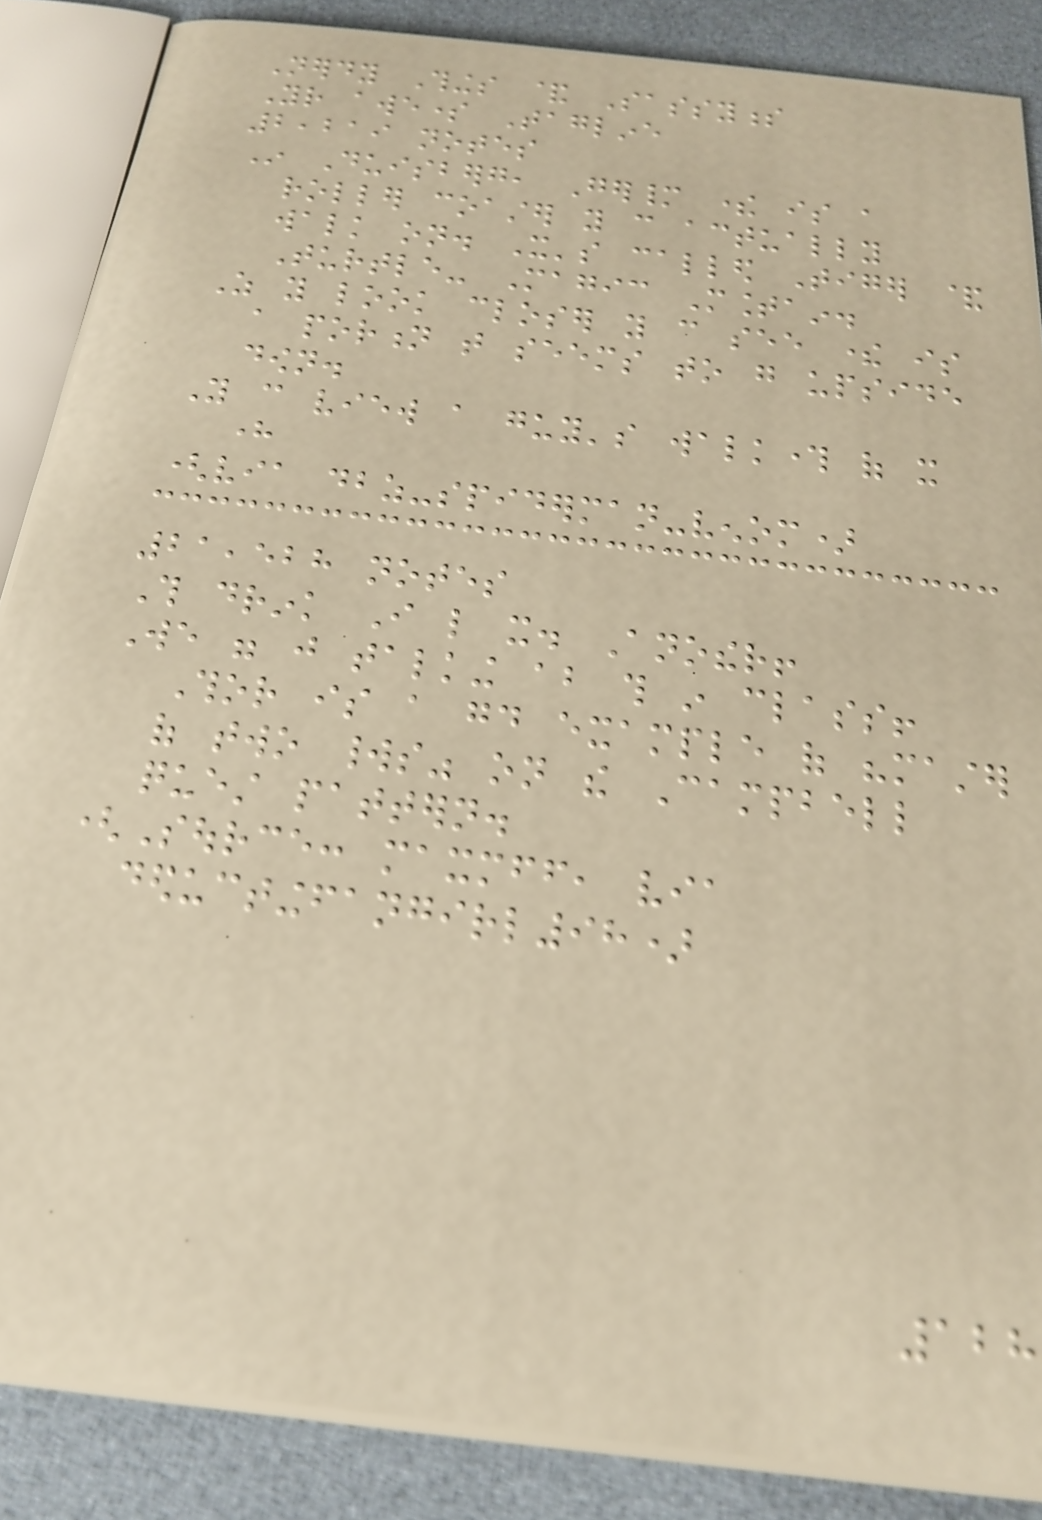Nerdy Things & Sassyness
Your awesome Tagline
2,219 notes
In Duisberg, Germany there is a
roller coaster you can actually
walk on. It's called Tiger &
Turtle- Magic Mountain.
As you look closer you can see there is
a portion that seems to go upside
down.
You can view a guy's walkthrough of it
here
(via dbz-spiderman-venom)
21,528 notes
This drink I like it. Another!
We were just talking about this in class!
Thor is a good example of "master
of two worlds" on the Campbell
quest pattern.
(Source: maxmff, via
deductingfangirl98)
128
